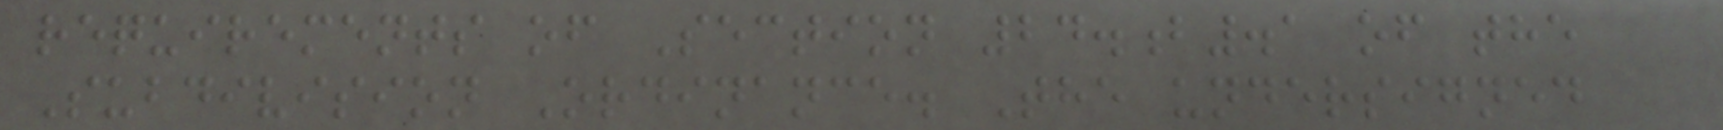requirements of Section 24.b.1 of the
Subdivision Ordinance. The undersigned
